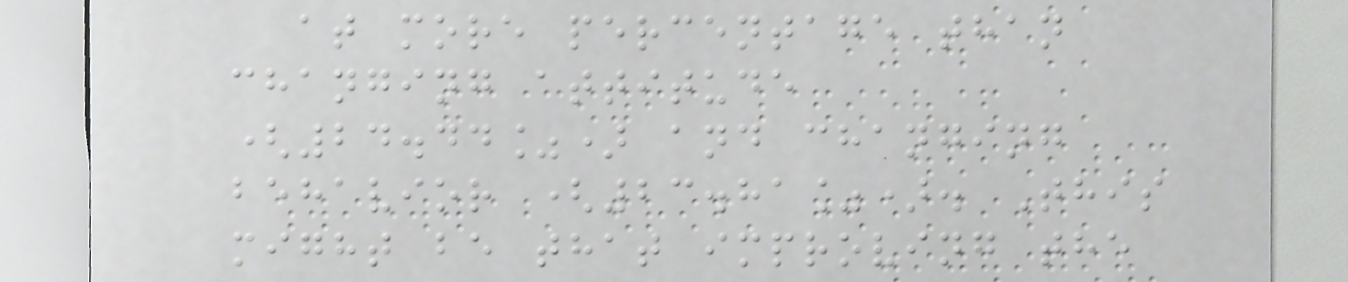at more percentage than
changing attitude
(24.44%) and changing
behavior (23.81%). This
might be that improving the
